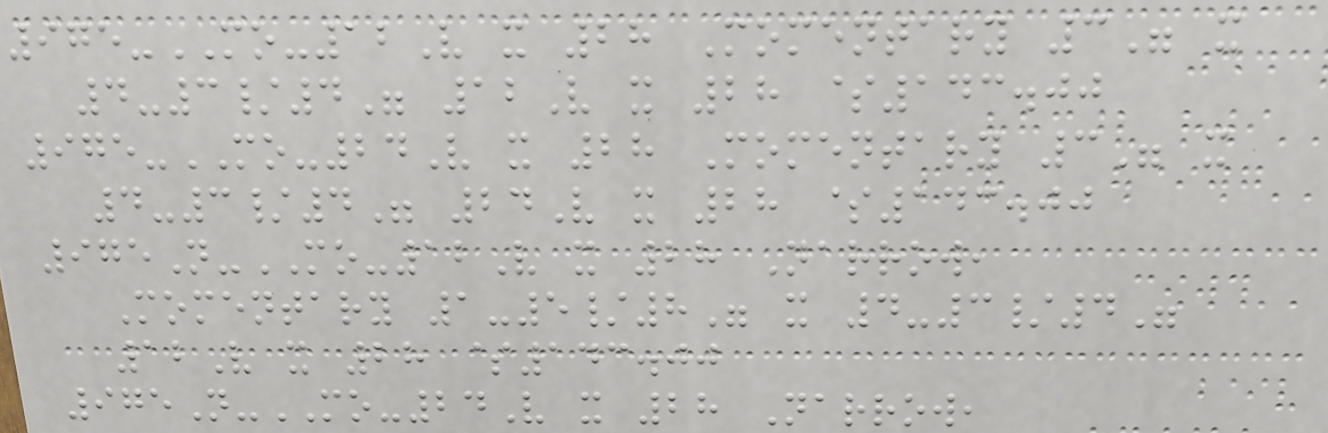975-MO-12V x 28 Momentary 3" x
4-3/4" 12V x 28 $143.00
975-MO-24V x 28 Momentary 3" x
4-3/4" 24V x 28 $143.00
975N-MO-12V x 28 Narrow,
Momentary 1-5/8" x 4-3/4"
12V x 28 $143.00
975N-MO-24V x 28 Narrow,
